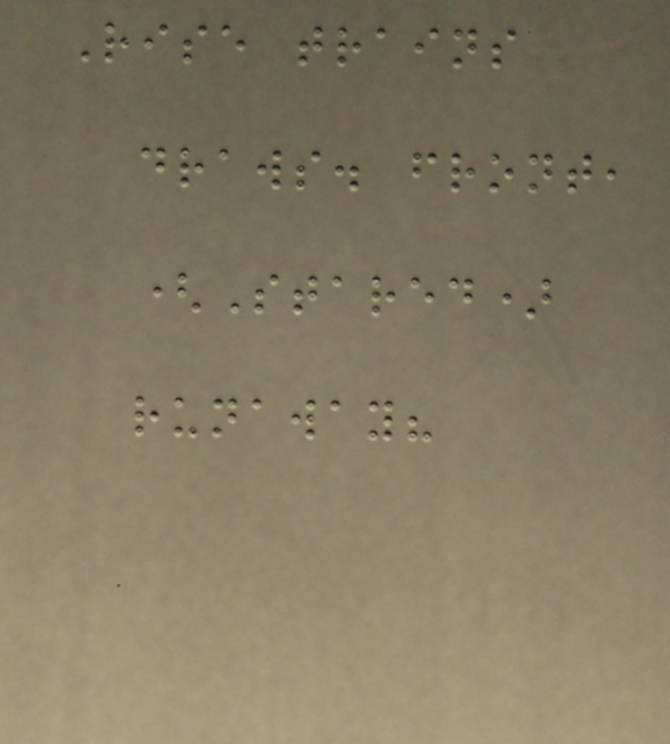Rise trains
draws. front,
(Stared)
runaway?
